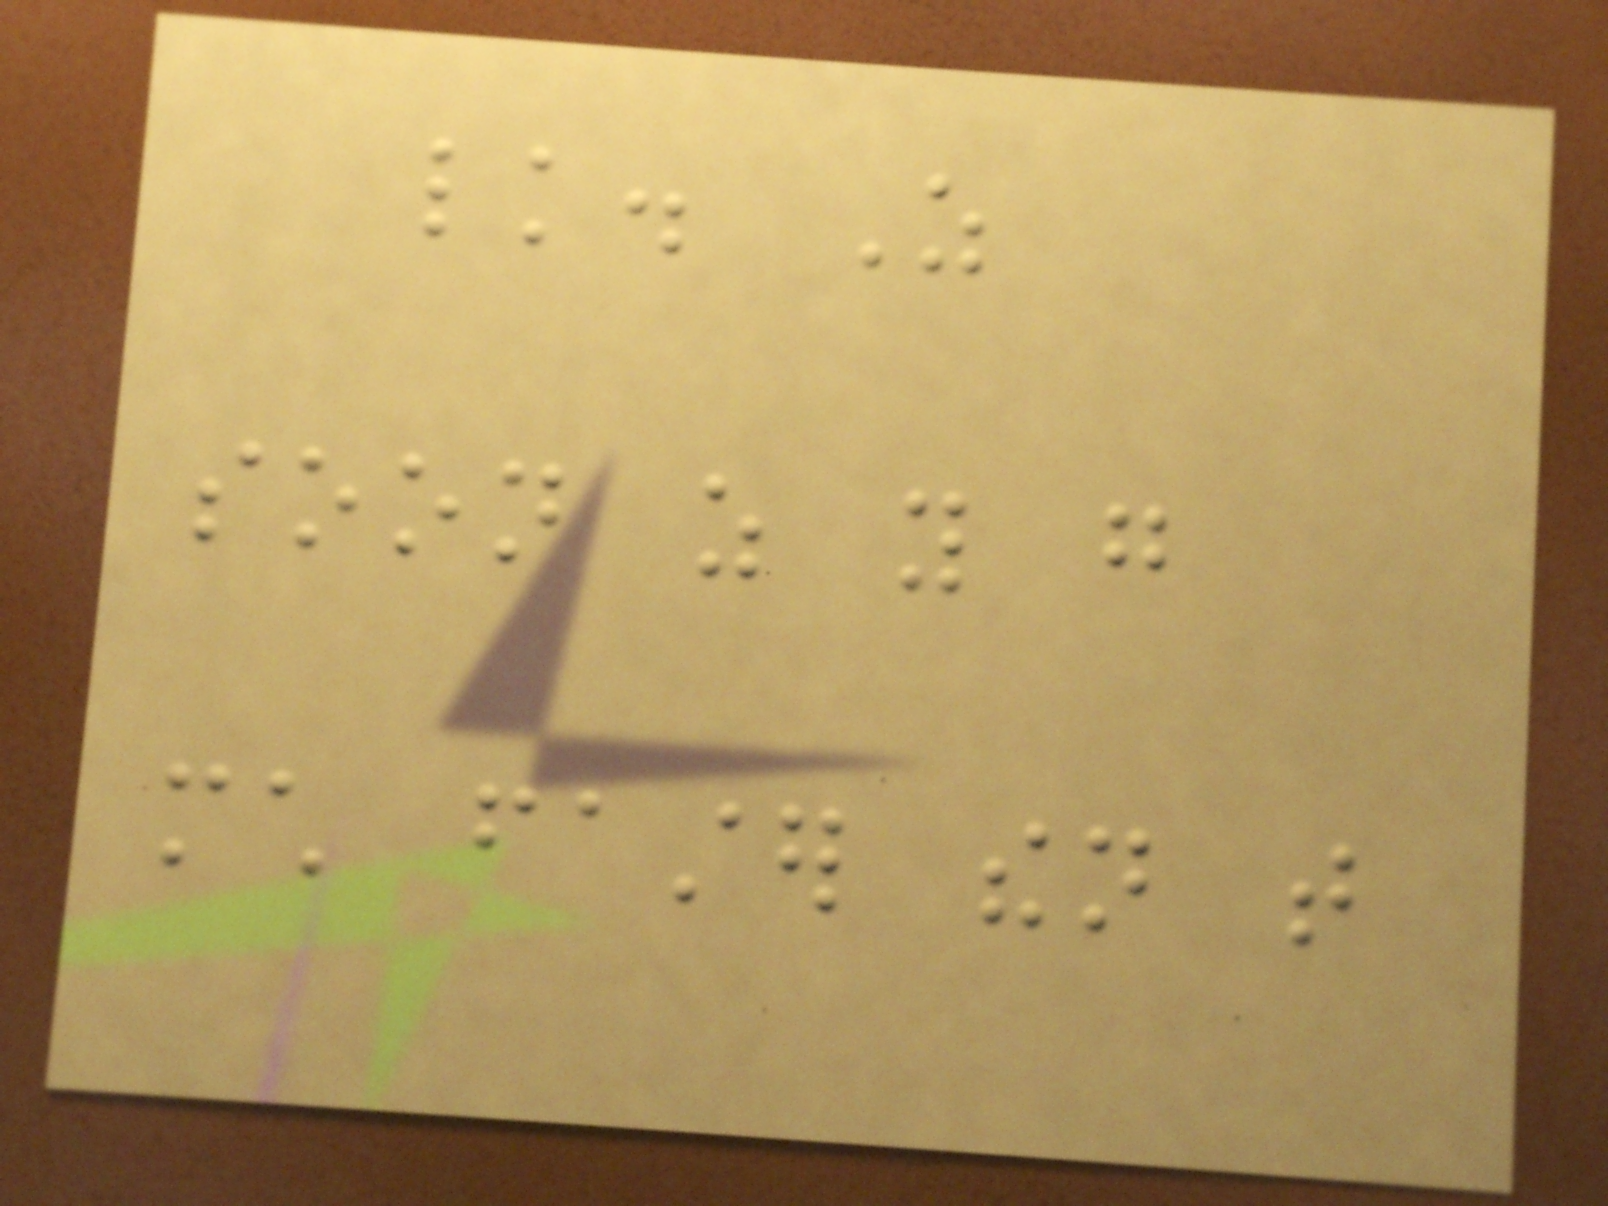lk. As
soon as you go
much faster then that
